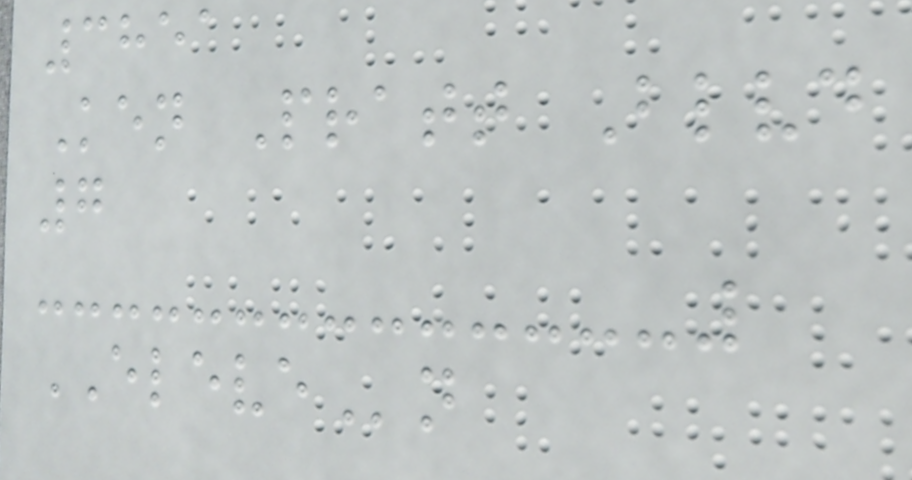3851
Ken Pratt Blvd
7
ELEVEn
